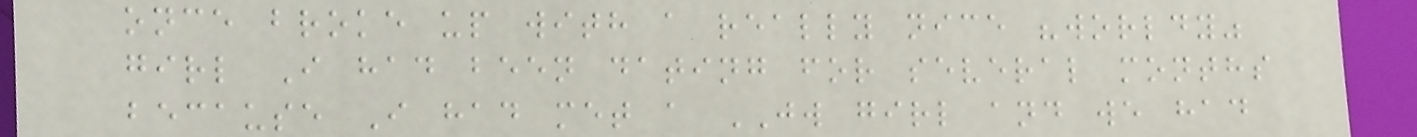once broke up with a really nice "worldy"
girl I had been dating for several months
because I had met a JW girl and we had
